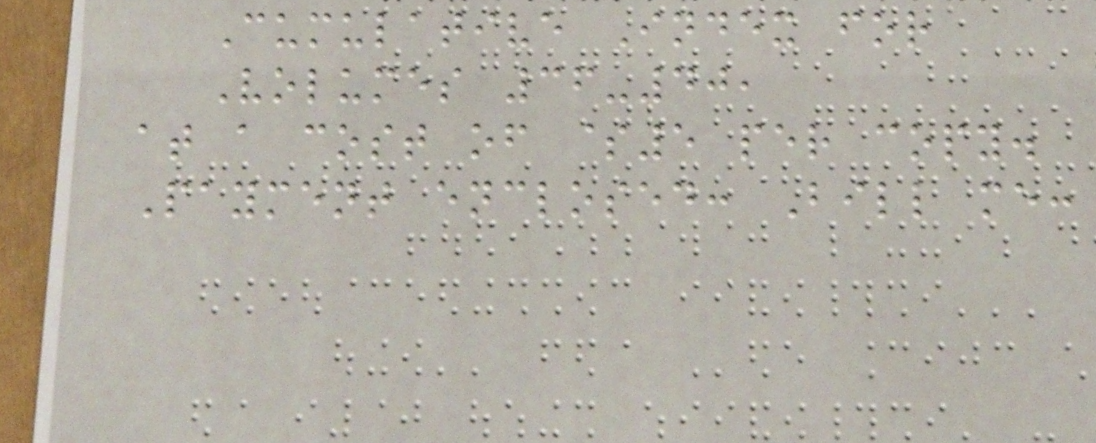Cumulative Index for
Volumes 36-40,
at a cost of $5 per copy.
Payment enclosed: Bill me:
